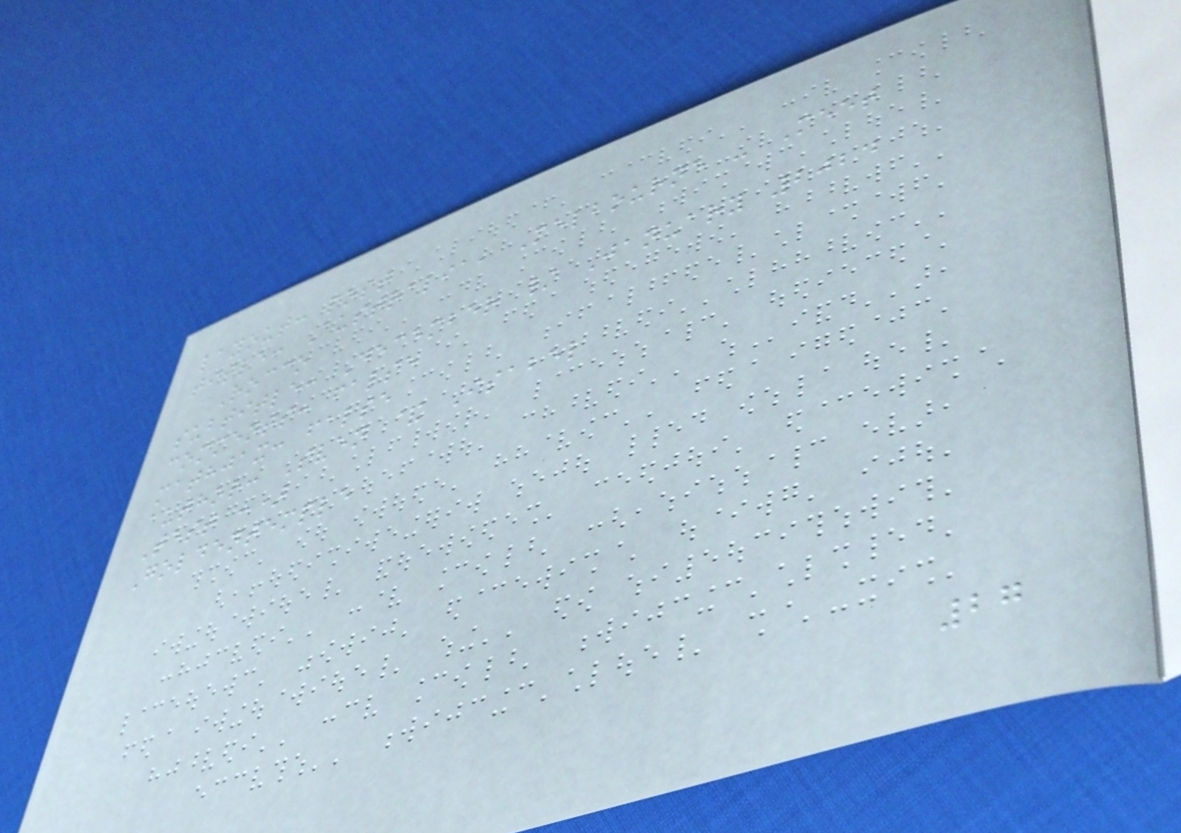layout: post
title: Australia, Melbourne - Meet
Rocco
subtitle: December / January 2024
comments: false
mathjax: false
author: Sven & Isabel
Test :)
Goldentemple
27
